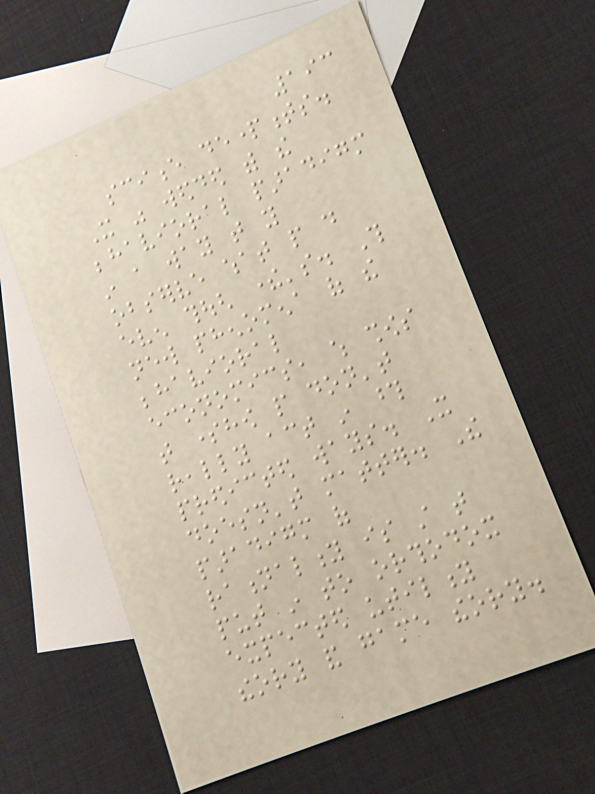193
science departments.
It was wedded with the
behavioral paradigm
in a way that you
observe what people do
even though there's. This
new phenomena of the
behavioral
economics, which shows
that somehow people don't
really act in those
predicted ways. It
doesn't matter. The
paradigm of
rationality is still that
put in to orthodox
expected utility
theory and game theory.
